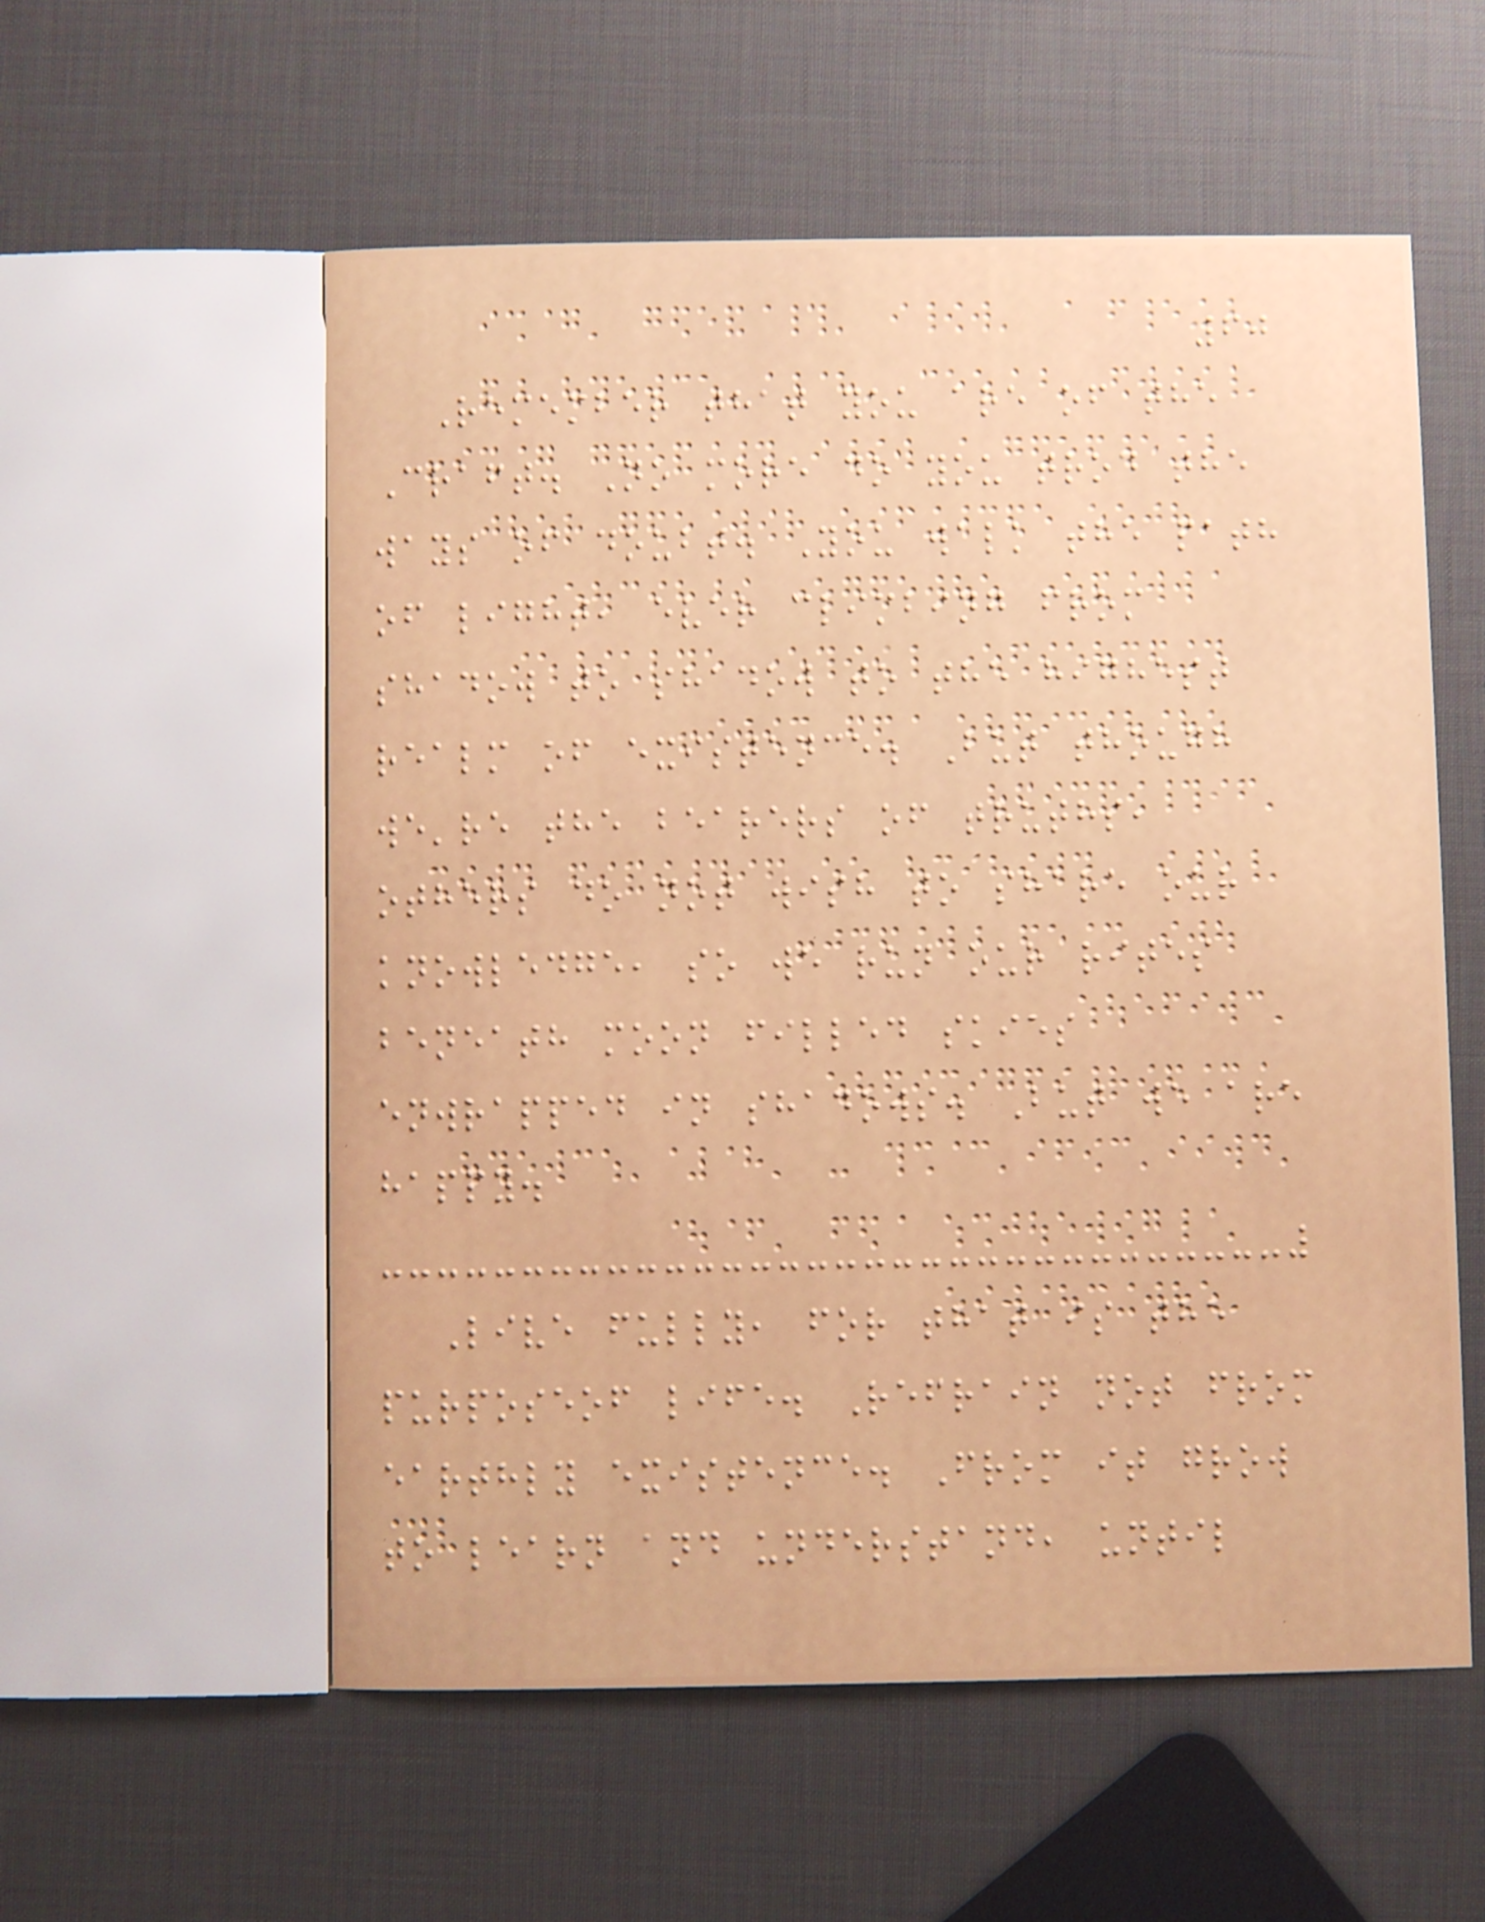60
Remember that you are of the
Craft. No more do you trod the
ways of doubt. You walk the path
of light, ever climbing from
shadow to shadow to the highest
realm of existence. But though
we're the bearers of truths,
others do not wish to share our
knowledge, so we run our rites
beneath moon filled skies
enwrapped in shadows. But we are
happy.
Live fully, for that is the
purposeof life. Refrain not from
earthly existence. From it grow
to learn and understand, until
